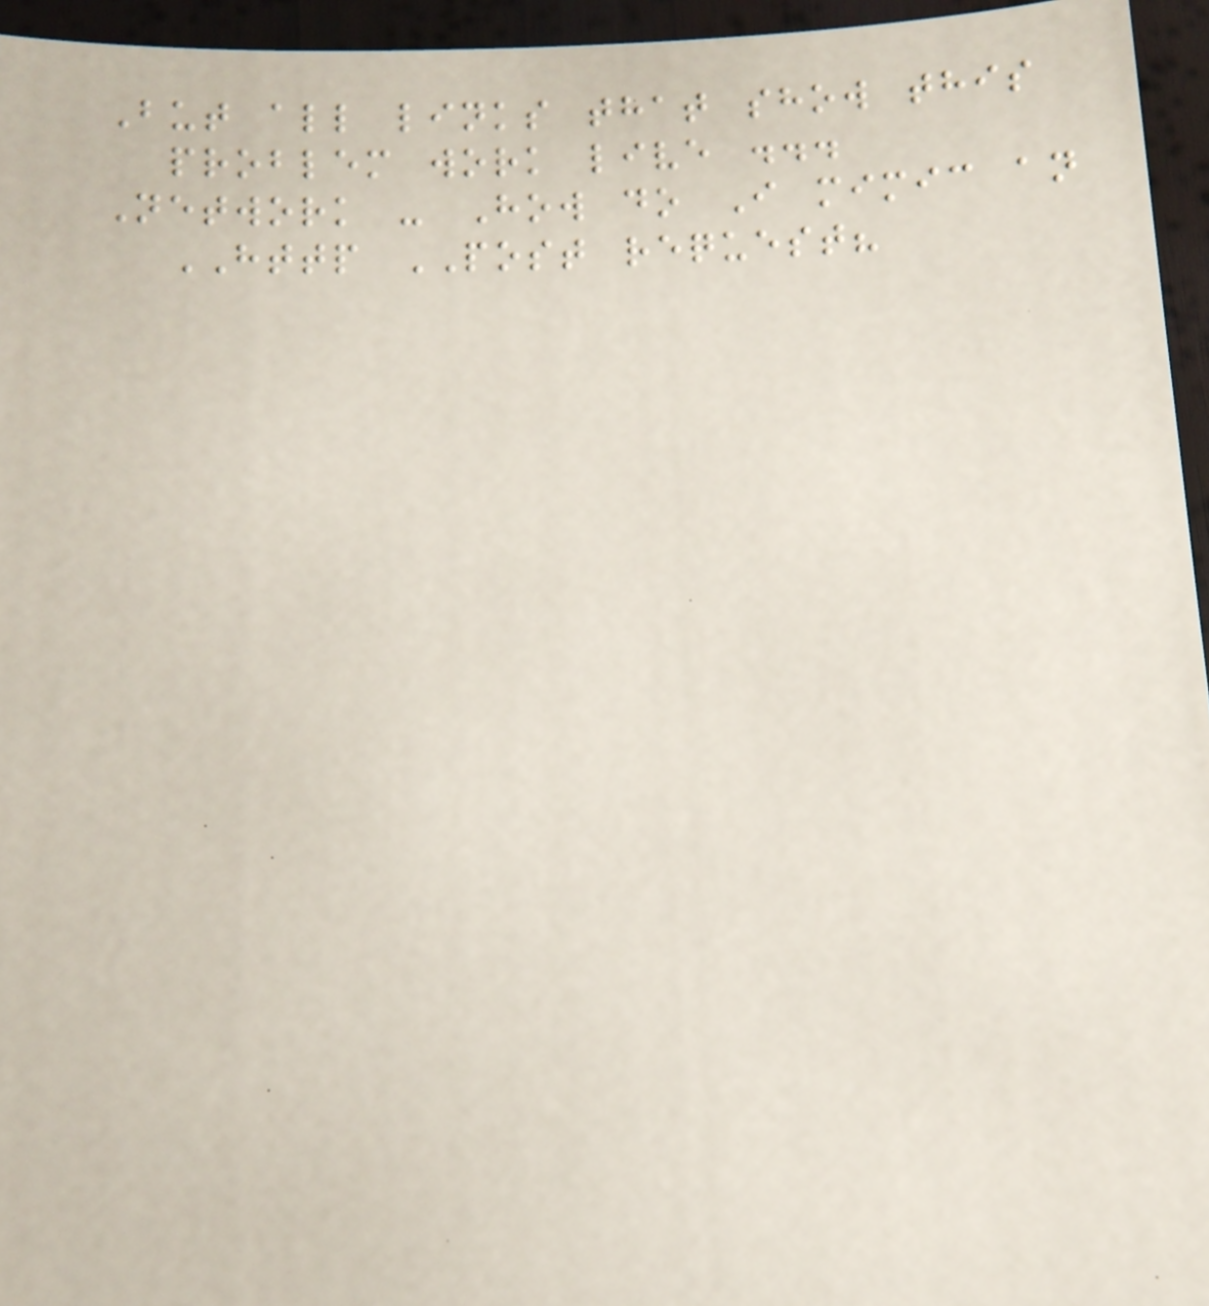But all links that show this
problem work live ...
Network - How do I mimic an
HTTP POST request?
